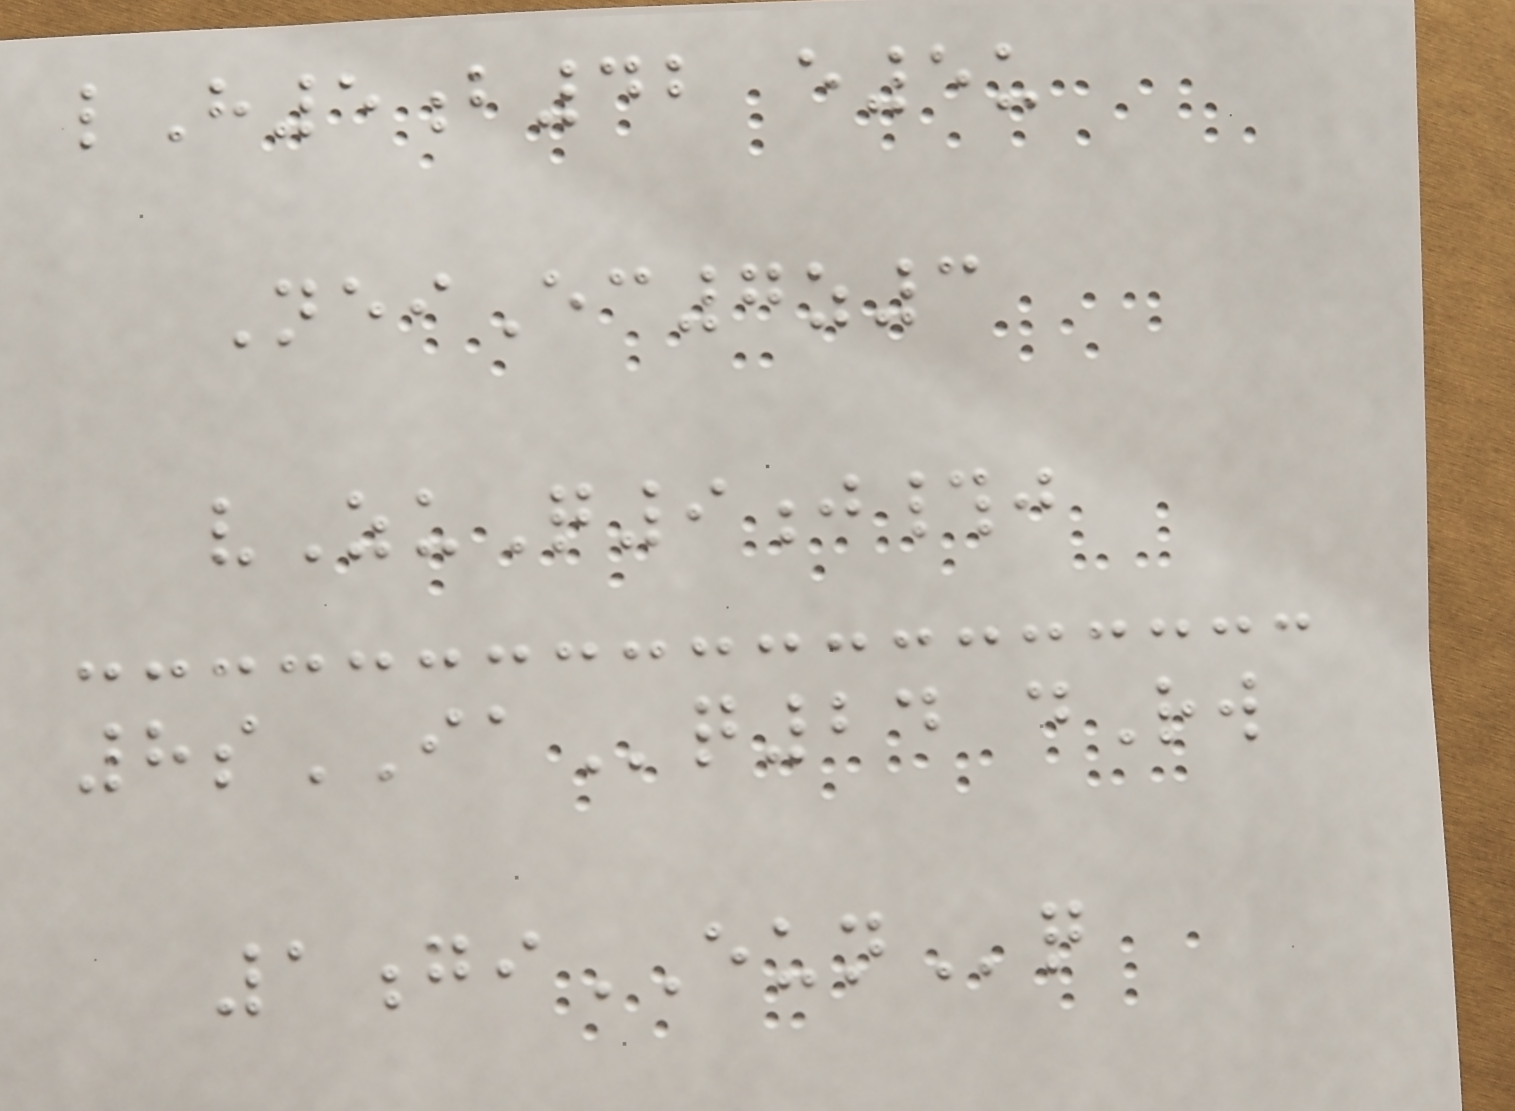lH5b42 e5u
NeiEc7z3
vZuQ9j#j
8sIAq24 dRw
1giEUNq
